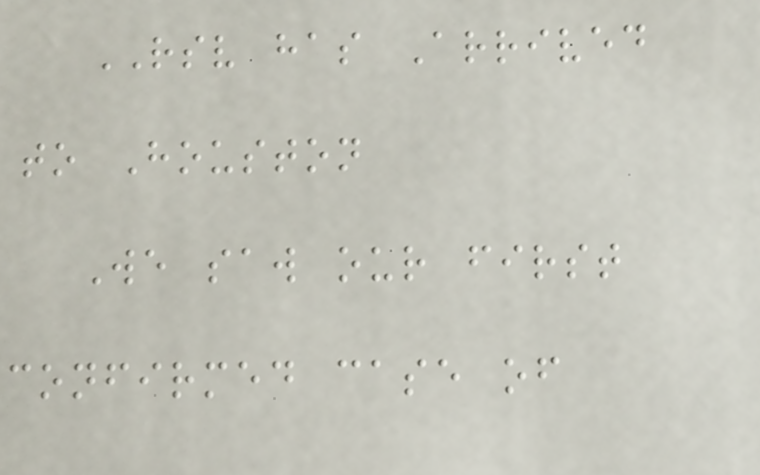RSV has Arrived
to Houston
We saw our first
confirmed case of
